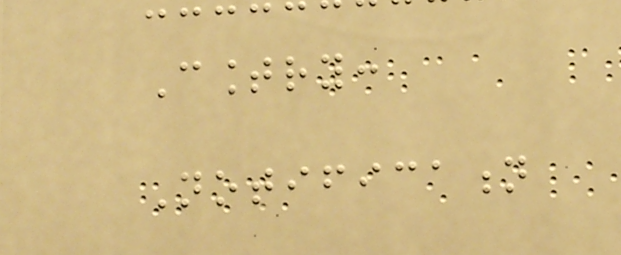Country:
Notification
